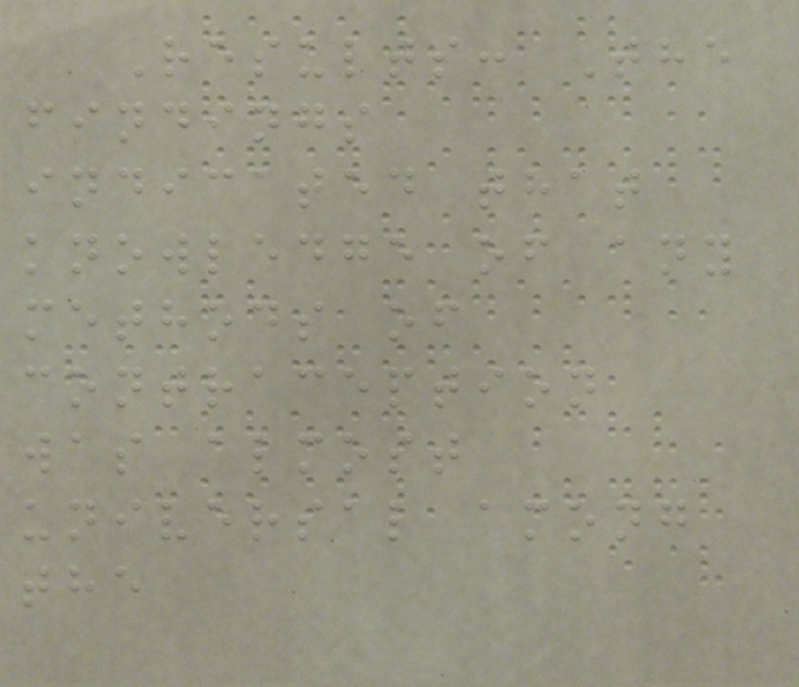Results: The
findings
indicated that
knowledge of any
methods of
contraception
was almost
universal among
the
